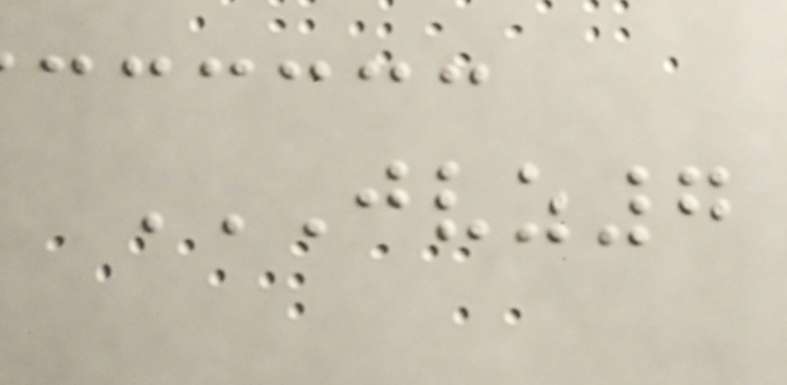JVZ7
